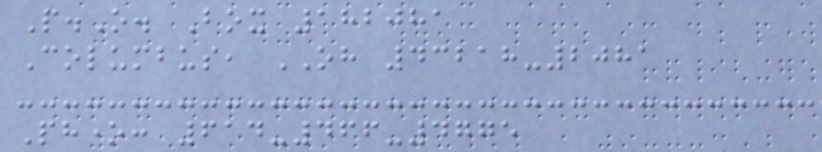P.O. Box 182081
Columbus, OH 43218-2081
Phone: 614-466-4775
